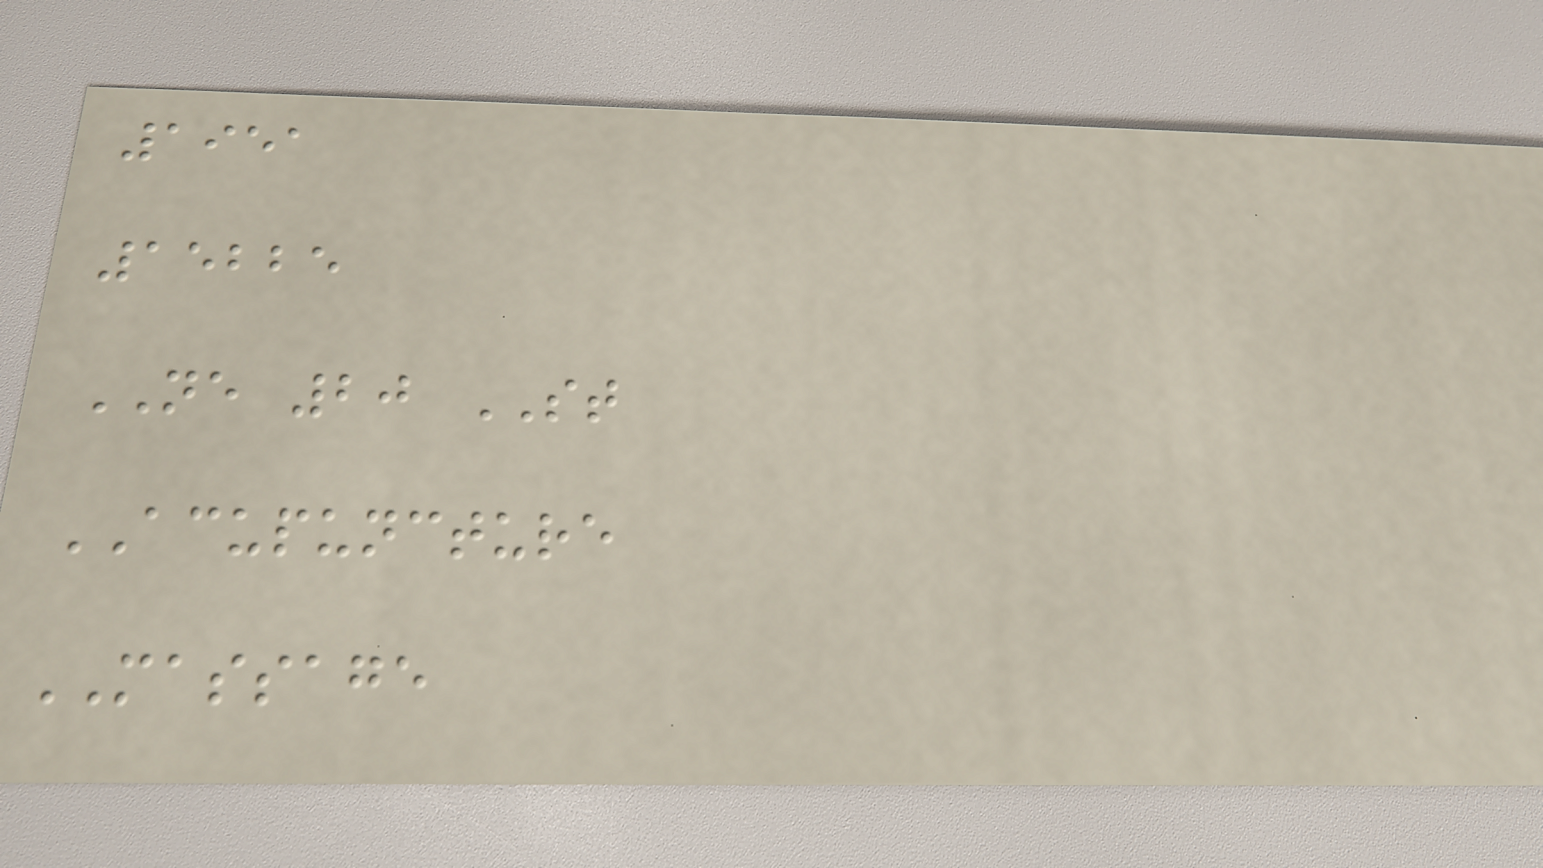1951
15225
NE 20 ST
ACUPUNCTURE
MASSAGE
